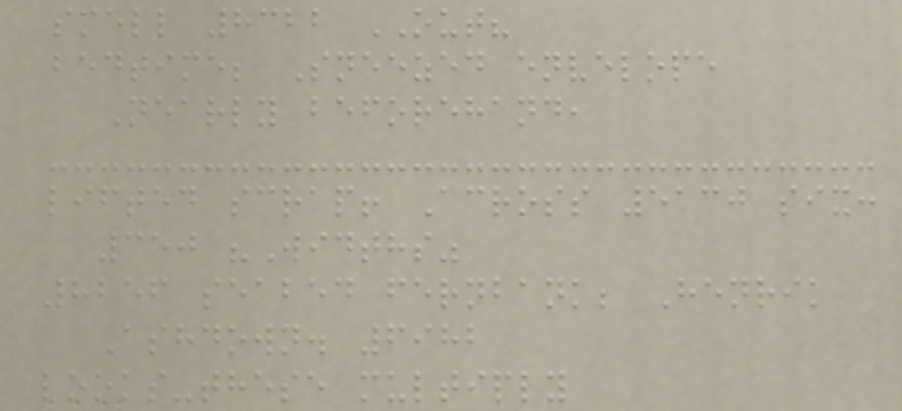smell 8322 OUT?
bedtime; Sneezed envelope
Nearly beforehand,
lifted scrap! Across 5130 six:
350 "Widths"
8256 seabed fernbank; Henrik
Ashdown. 6982
looks-these multiply
